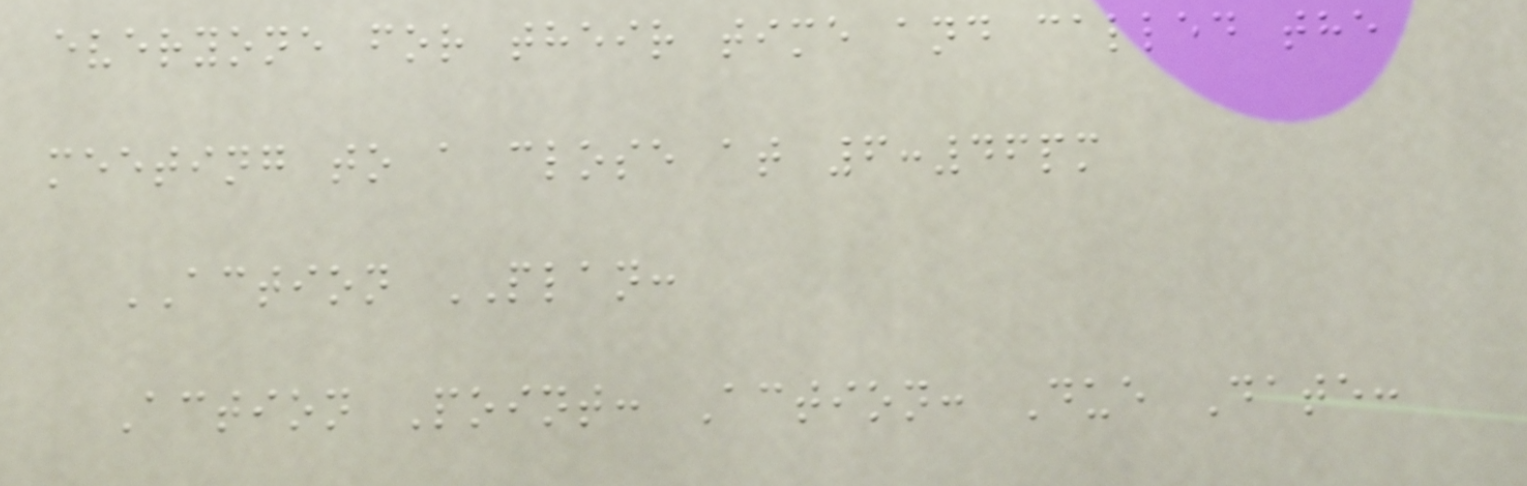everyone for their time and called the
meeting to a close at 6:46pm
ACTION PLAN:
Action Point: Action: Due Date:
